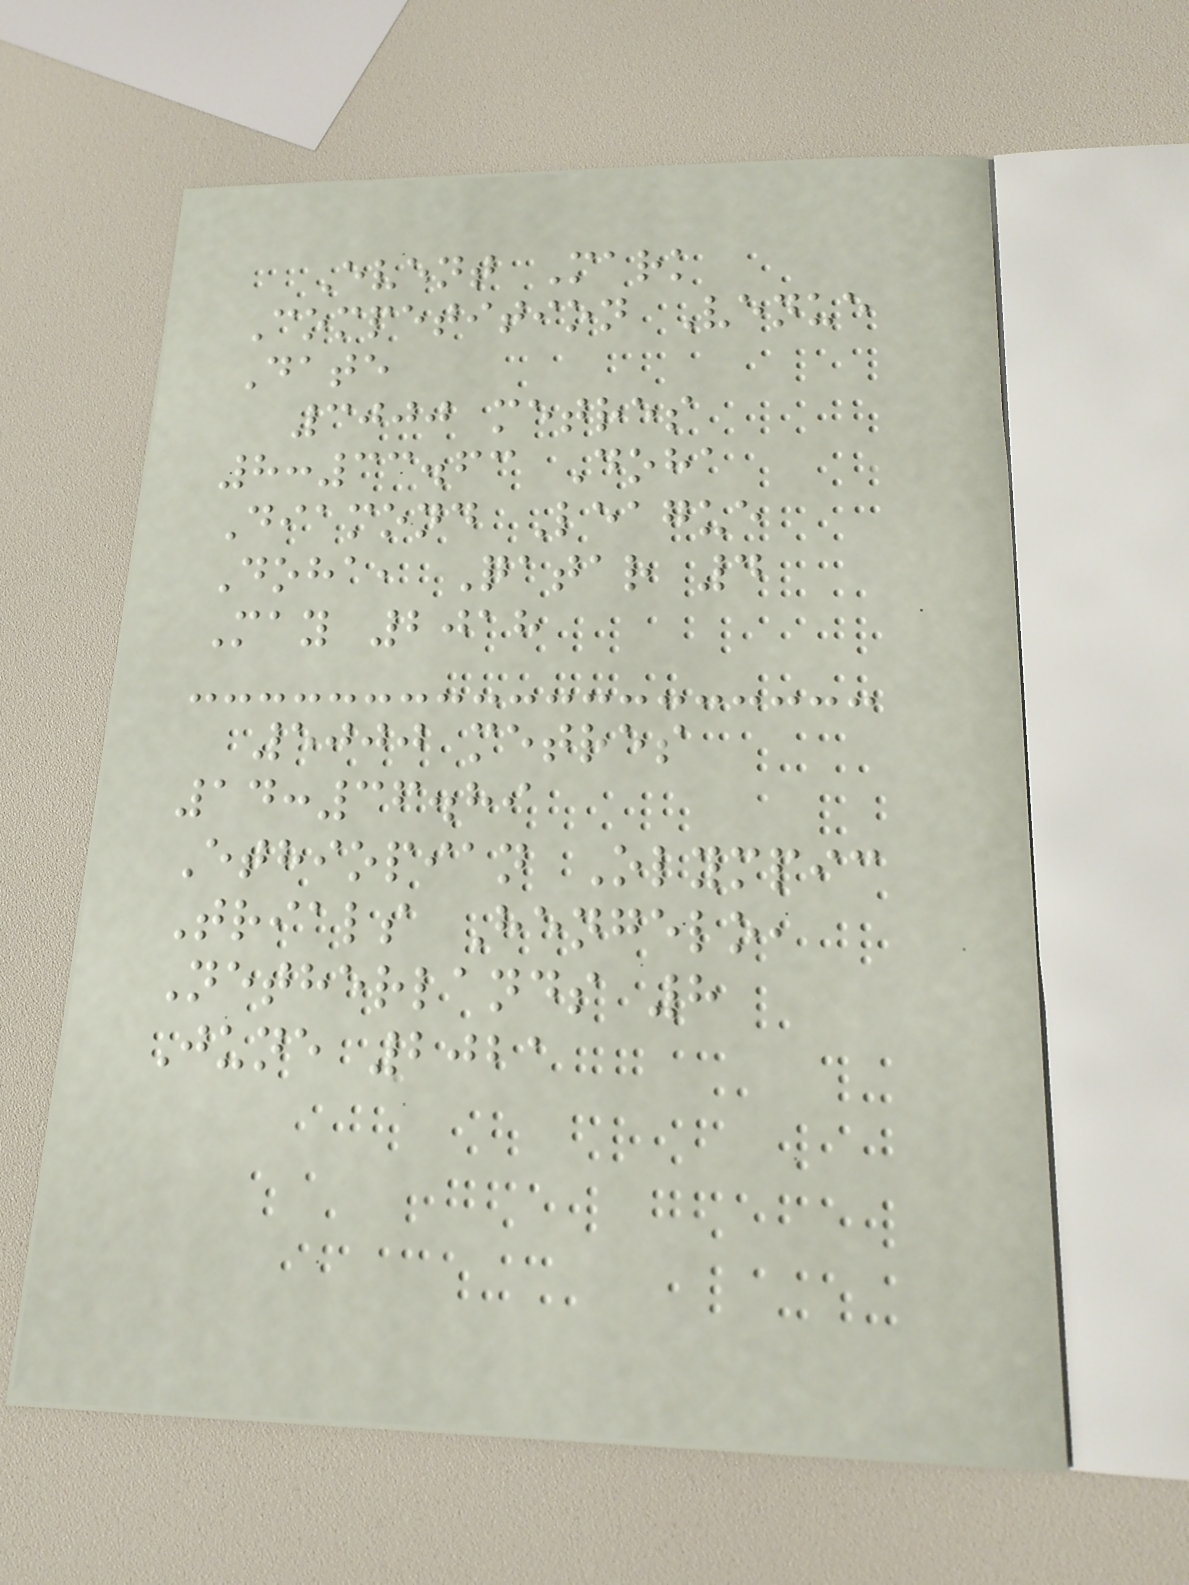Event Mark
Competition Venue
Date
3000 metres
8:33.63 Doha
Diamond League
Doha, Qatar 4
May 2018
5000 metres
14:36.89
Ethiopian Olympic
Trials Hengelo,
Netherlands 8
June 2021
